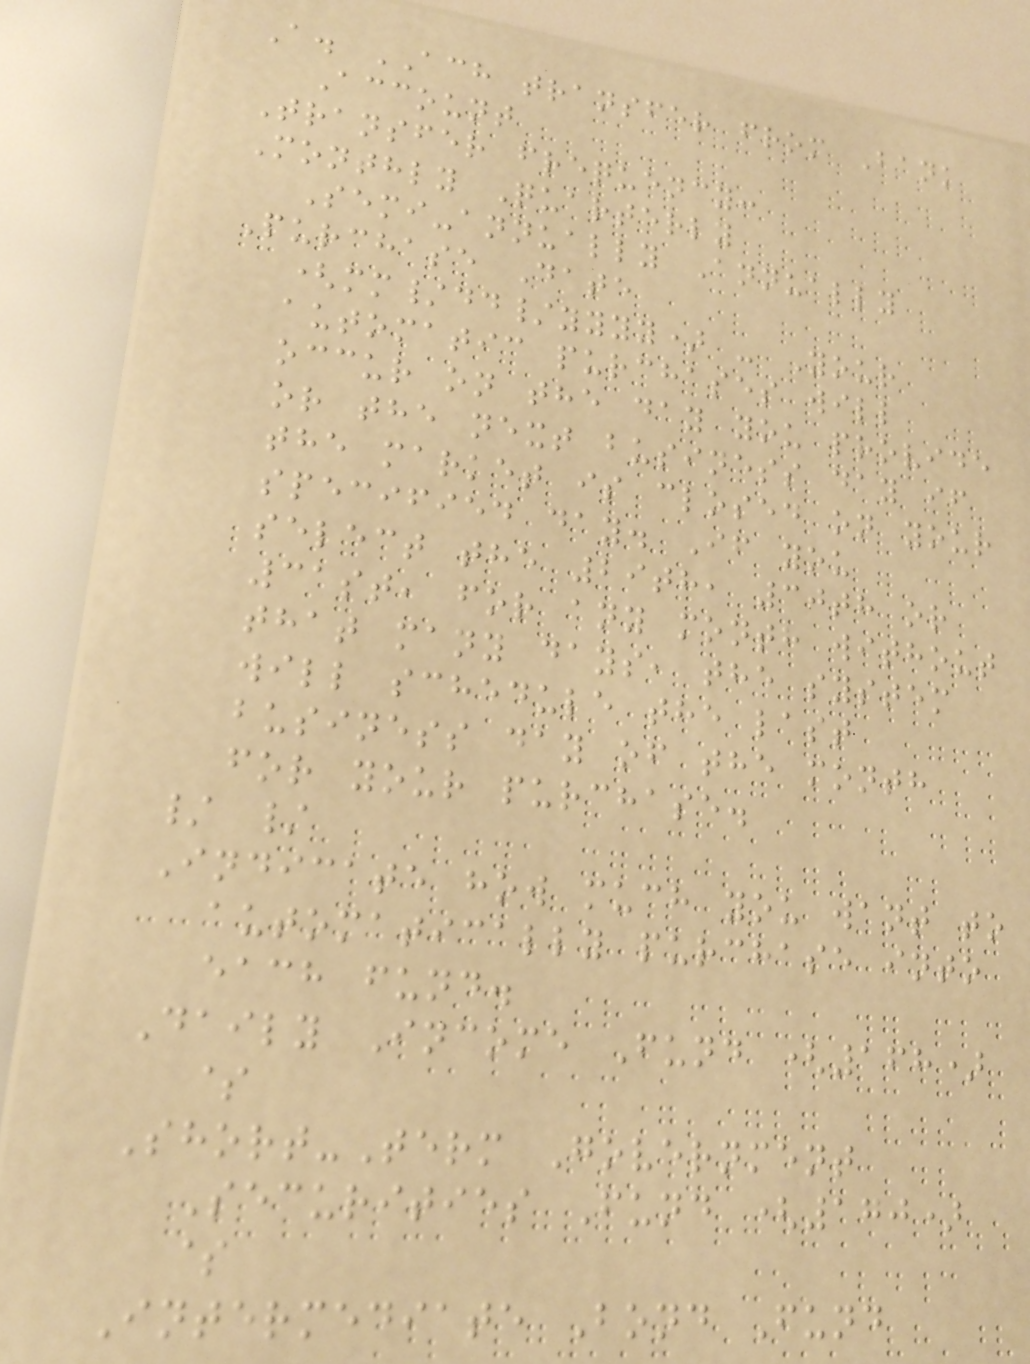A. ACH transfer from Bank
Account
Transfer frequency:
Monthly Quarterly
Semi-annually Annually
Purchase Date
(mm/dd/yyyy) - Your
automatic purchases will
occur on the day you provide
or the next business day if
the market is closed on your
specified day. If you
select the 29th, 30th or
31st, for any month without
that many days, the system
will schedule the last
business day of the month
for your purchase.
/ /
Indicate how much you want to
automatically purchase into
each fund.
Daily Income Fund (168)
$
Short-Term Government
Securities Fund (170)
$
Intermediate Bond Fund
